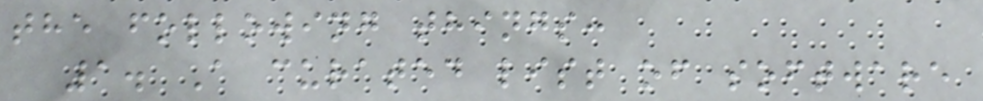the following things:
1. A curated list of software
